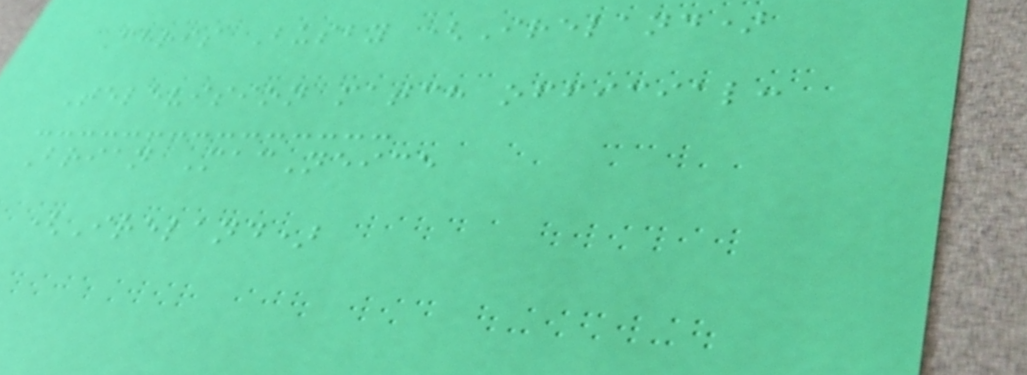Chris Busby (Ireland)
Television match official:
Brian MacNeice
(Ireland)
